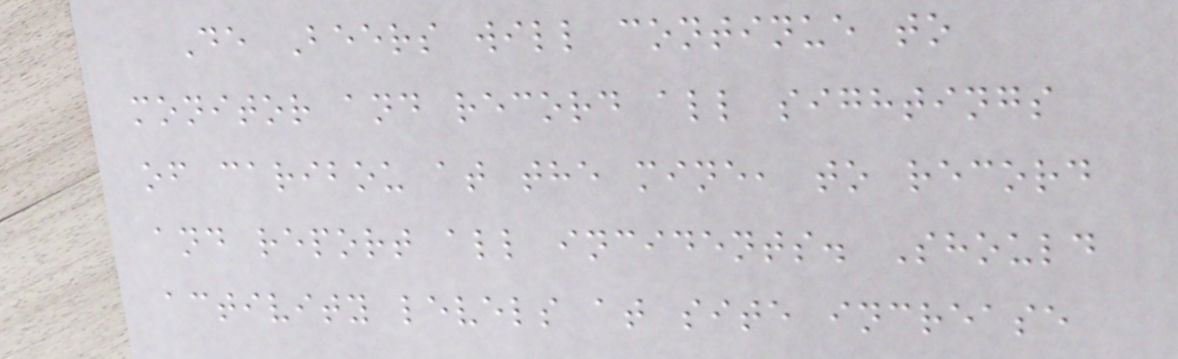De Beers will continue to
monitor and record all sightings
of caribou at the mine, to record
and report all incidents. Should
activity levels at site increase
